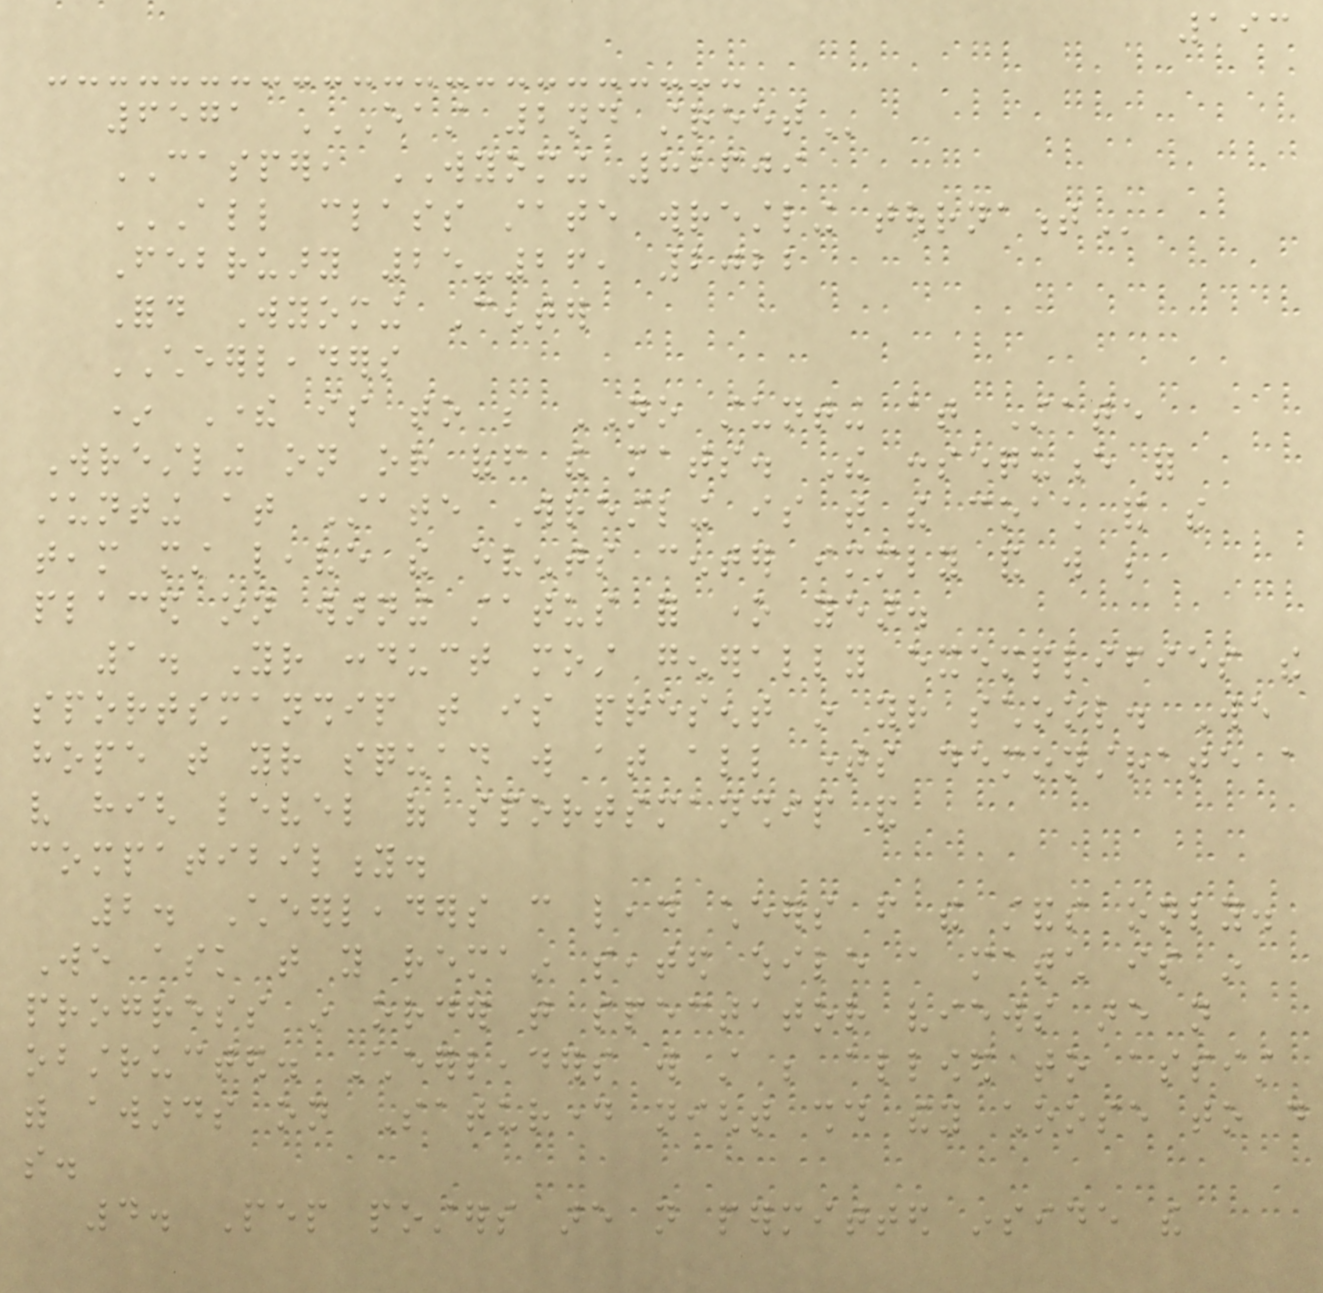193
6571 EAST 2ND STREET
CASPER, WYOMING 82609
ALL CLASS STATE WRESTLING TOURNAMENT
February 25-26, 2022
Ford Wyoming Center
CHEERLEADERS
* There is to be NO stunting at State
Wrestling on or off the mats. The consequence for
stunting at State Wrestling is that the coach and the
team must leave the events center immediately and will be
placed on warning status for one year.
1. Your conduct most generally exemplifies the
sportsmanship that is present in your school. We
hope that your squad will at all times demonstrate a
very high level of sportsmanship and
compatibility.
2. Cheerleaders can lead cheers from the stands only.
We ask that you remain seated while a match is in
progress in order that spectator views are not
obstructed. Cheerleaders will still be allowed to assist
with awards on Saturday night should they choose to do
so.
4. Pep posters are not permitted inside the
